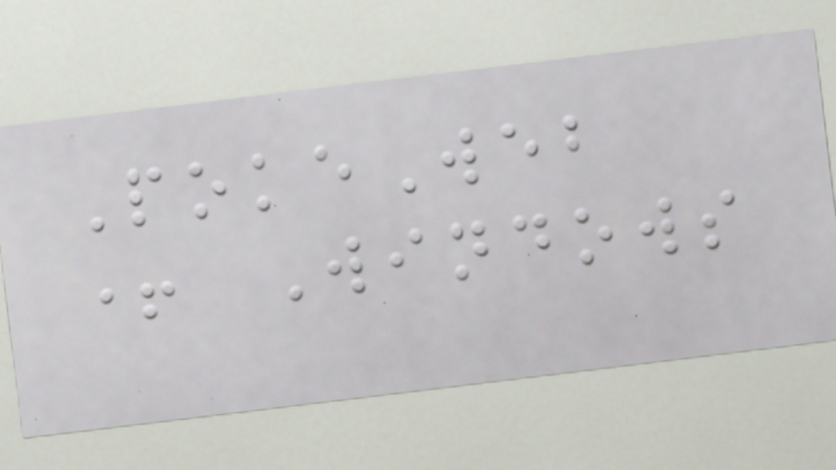PokeWeb
+ Windows
